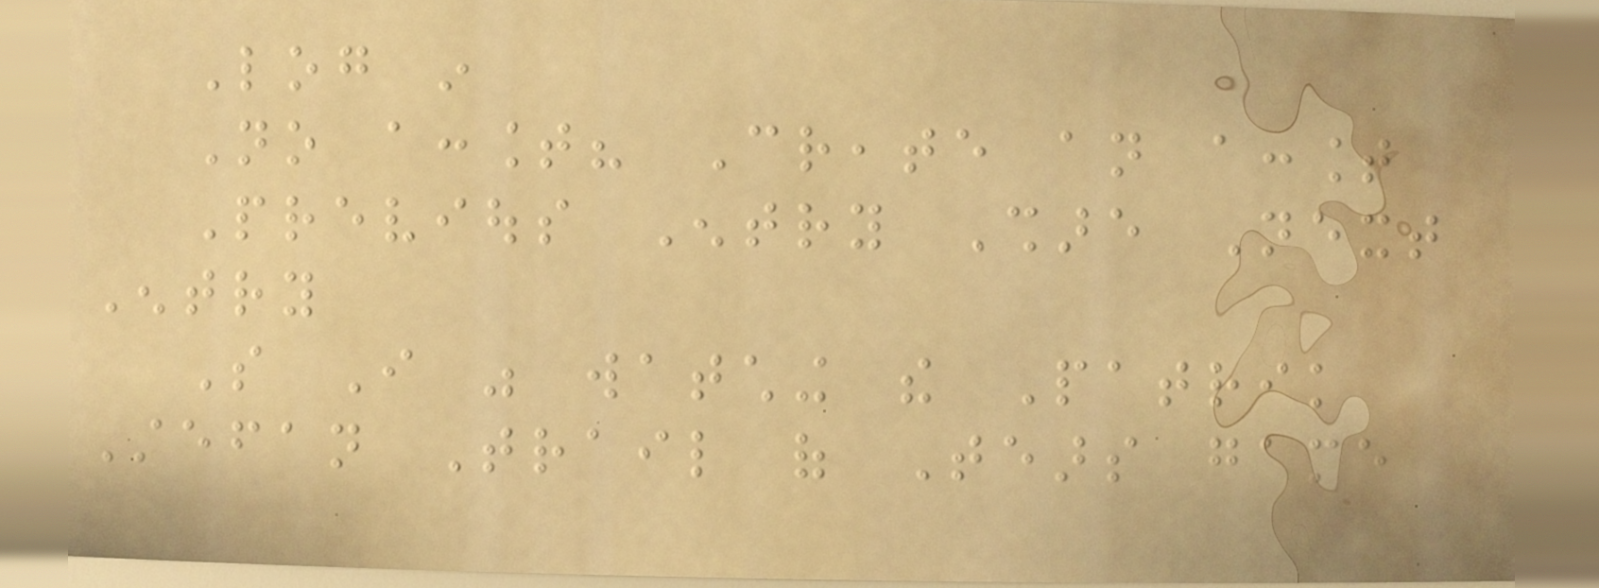Log in
No account? Create an account
Previous Entry Share Next
Entry
So I was watching the Patrik
Stefan Trail of Tears game
